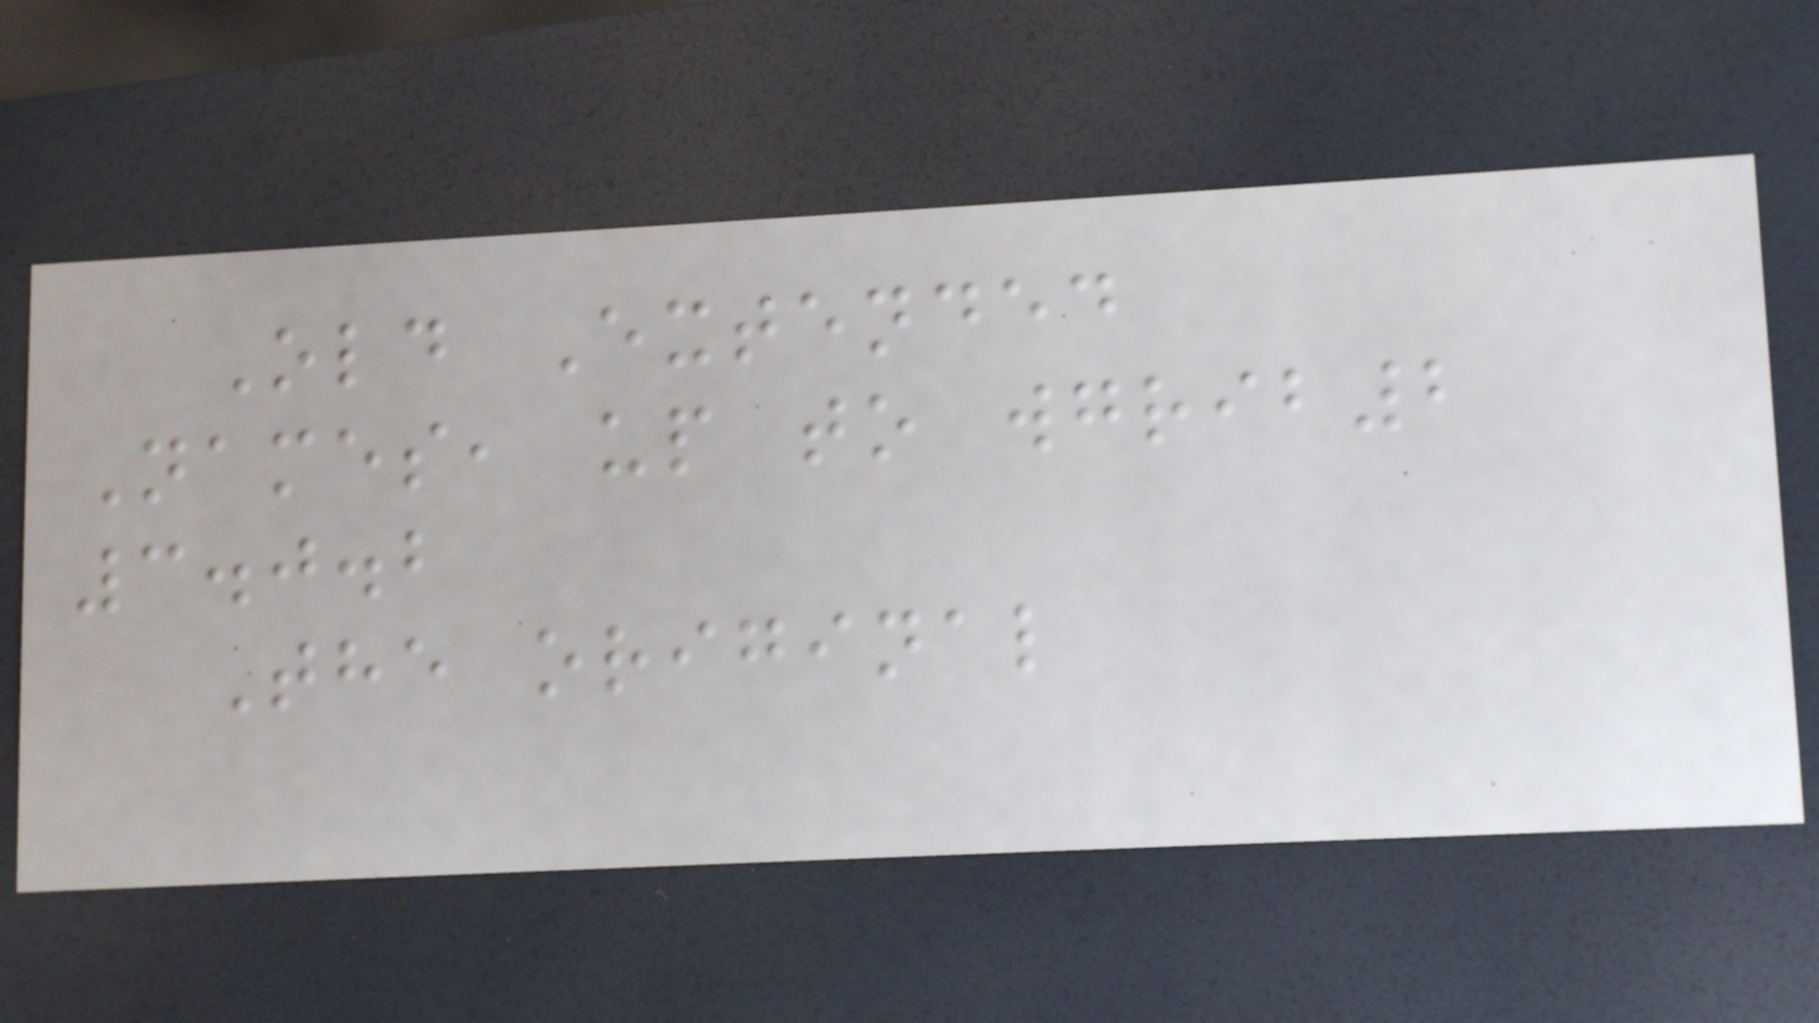Old Extended
Names, up to wgrib2
3.0.2
The original
